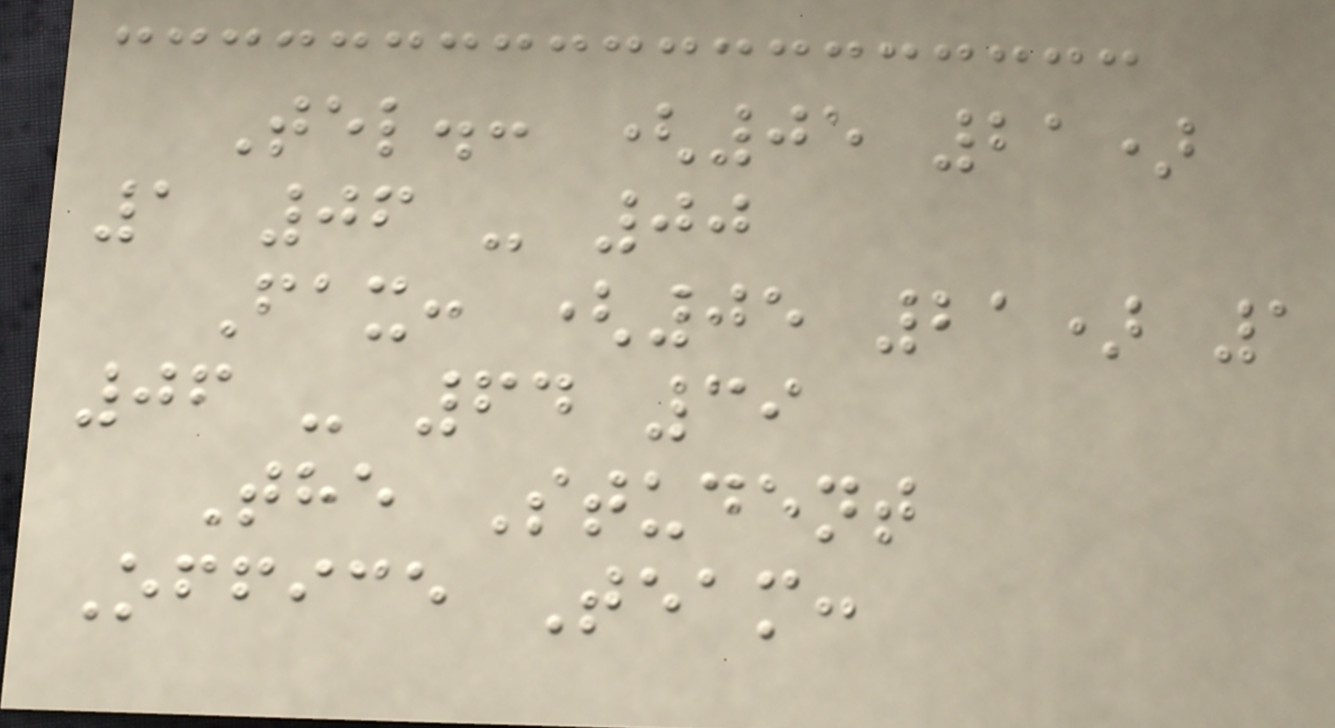Tel.: (05 21)
1 06 - 00
Fax: (05 21) 1
06 - 64 39
The Student
Office Team:
